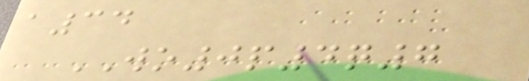a34
WO0p4q7
